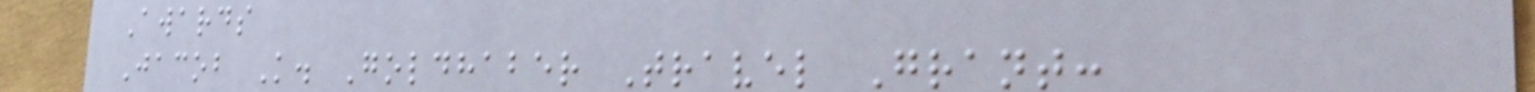Awards
Jacob K. Goldhaber Travel Grant:
